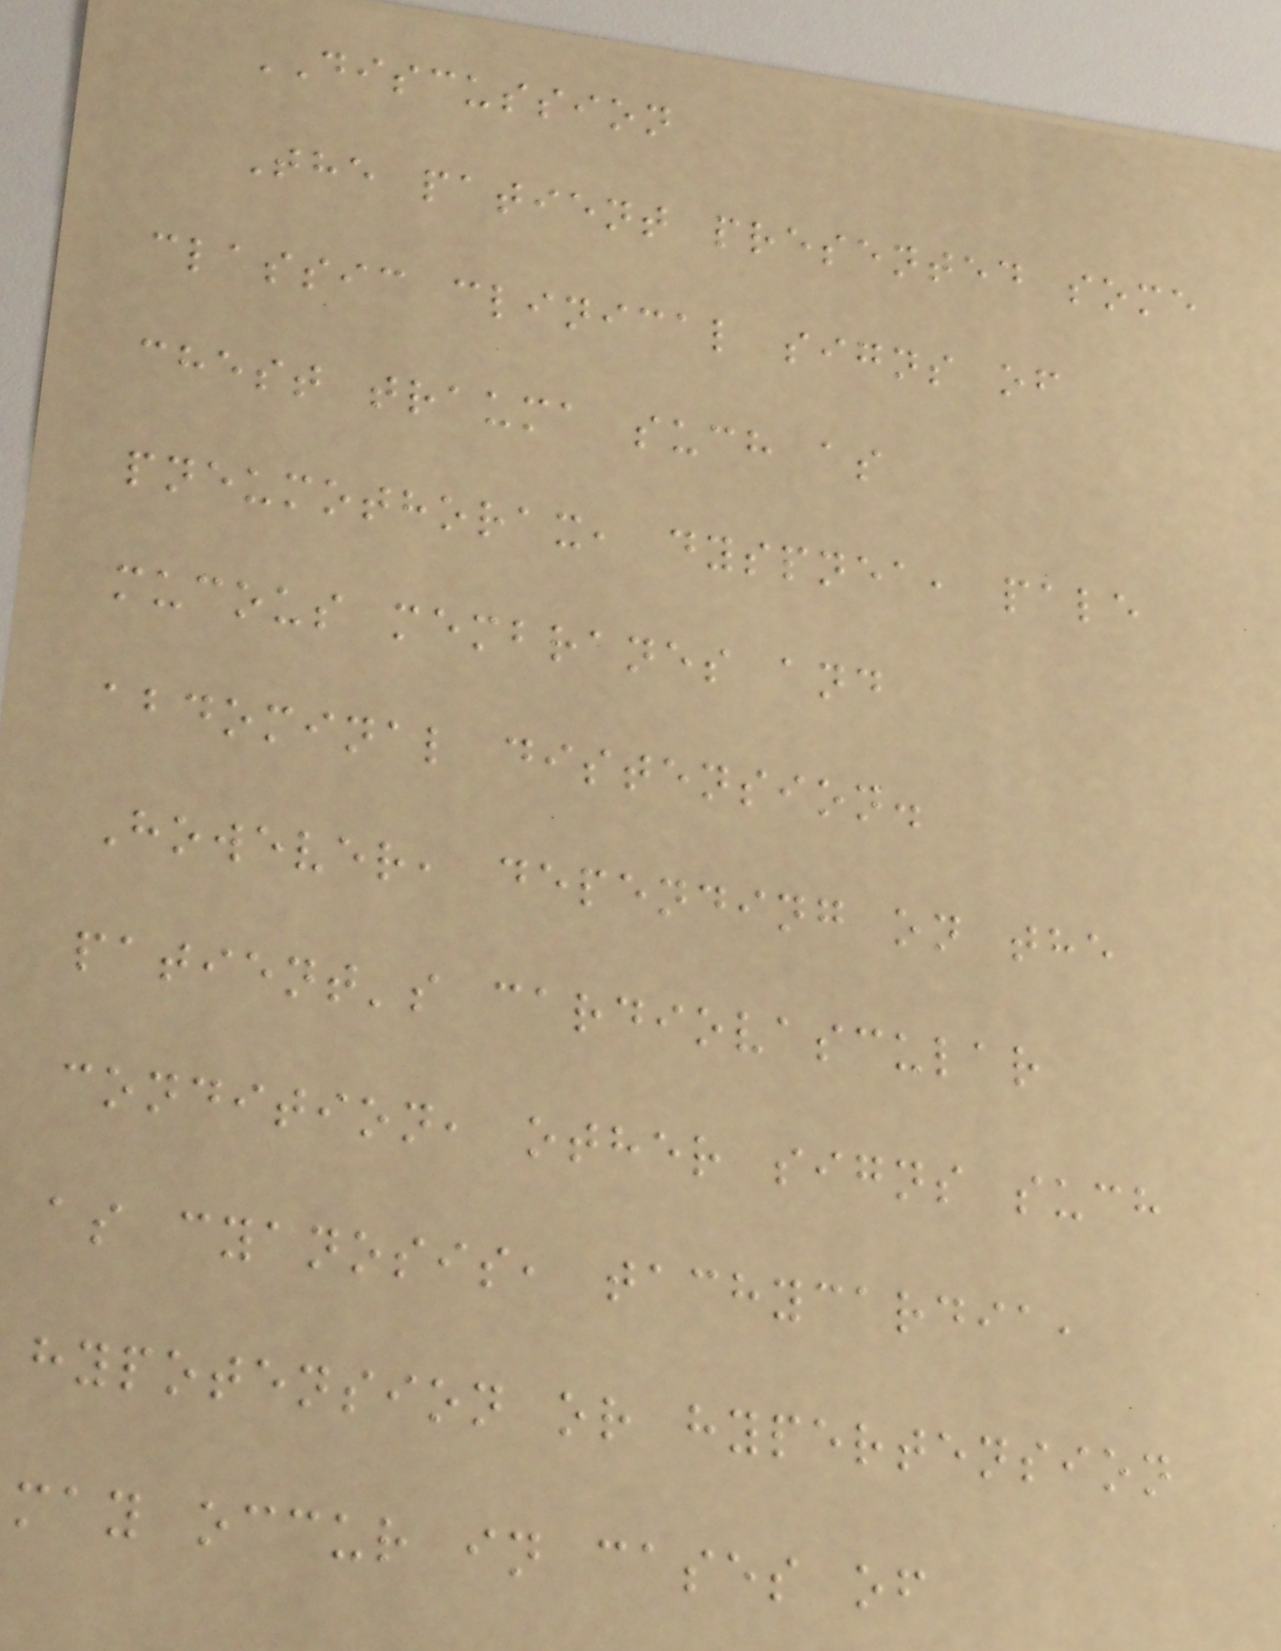DISCUSSION
The patient presented some
classic clinical signs of
chest trauma such as
pneumothorax, dyspnea, pale
mucous membranes and
abdominal distension.
However, depending on the
patient's cardiovascular
condition, other signs such
as cyanosis, tachycardia,
hypotension or hypertension
may occur in cases of
